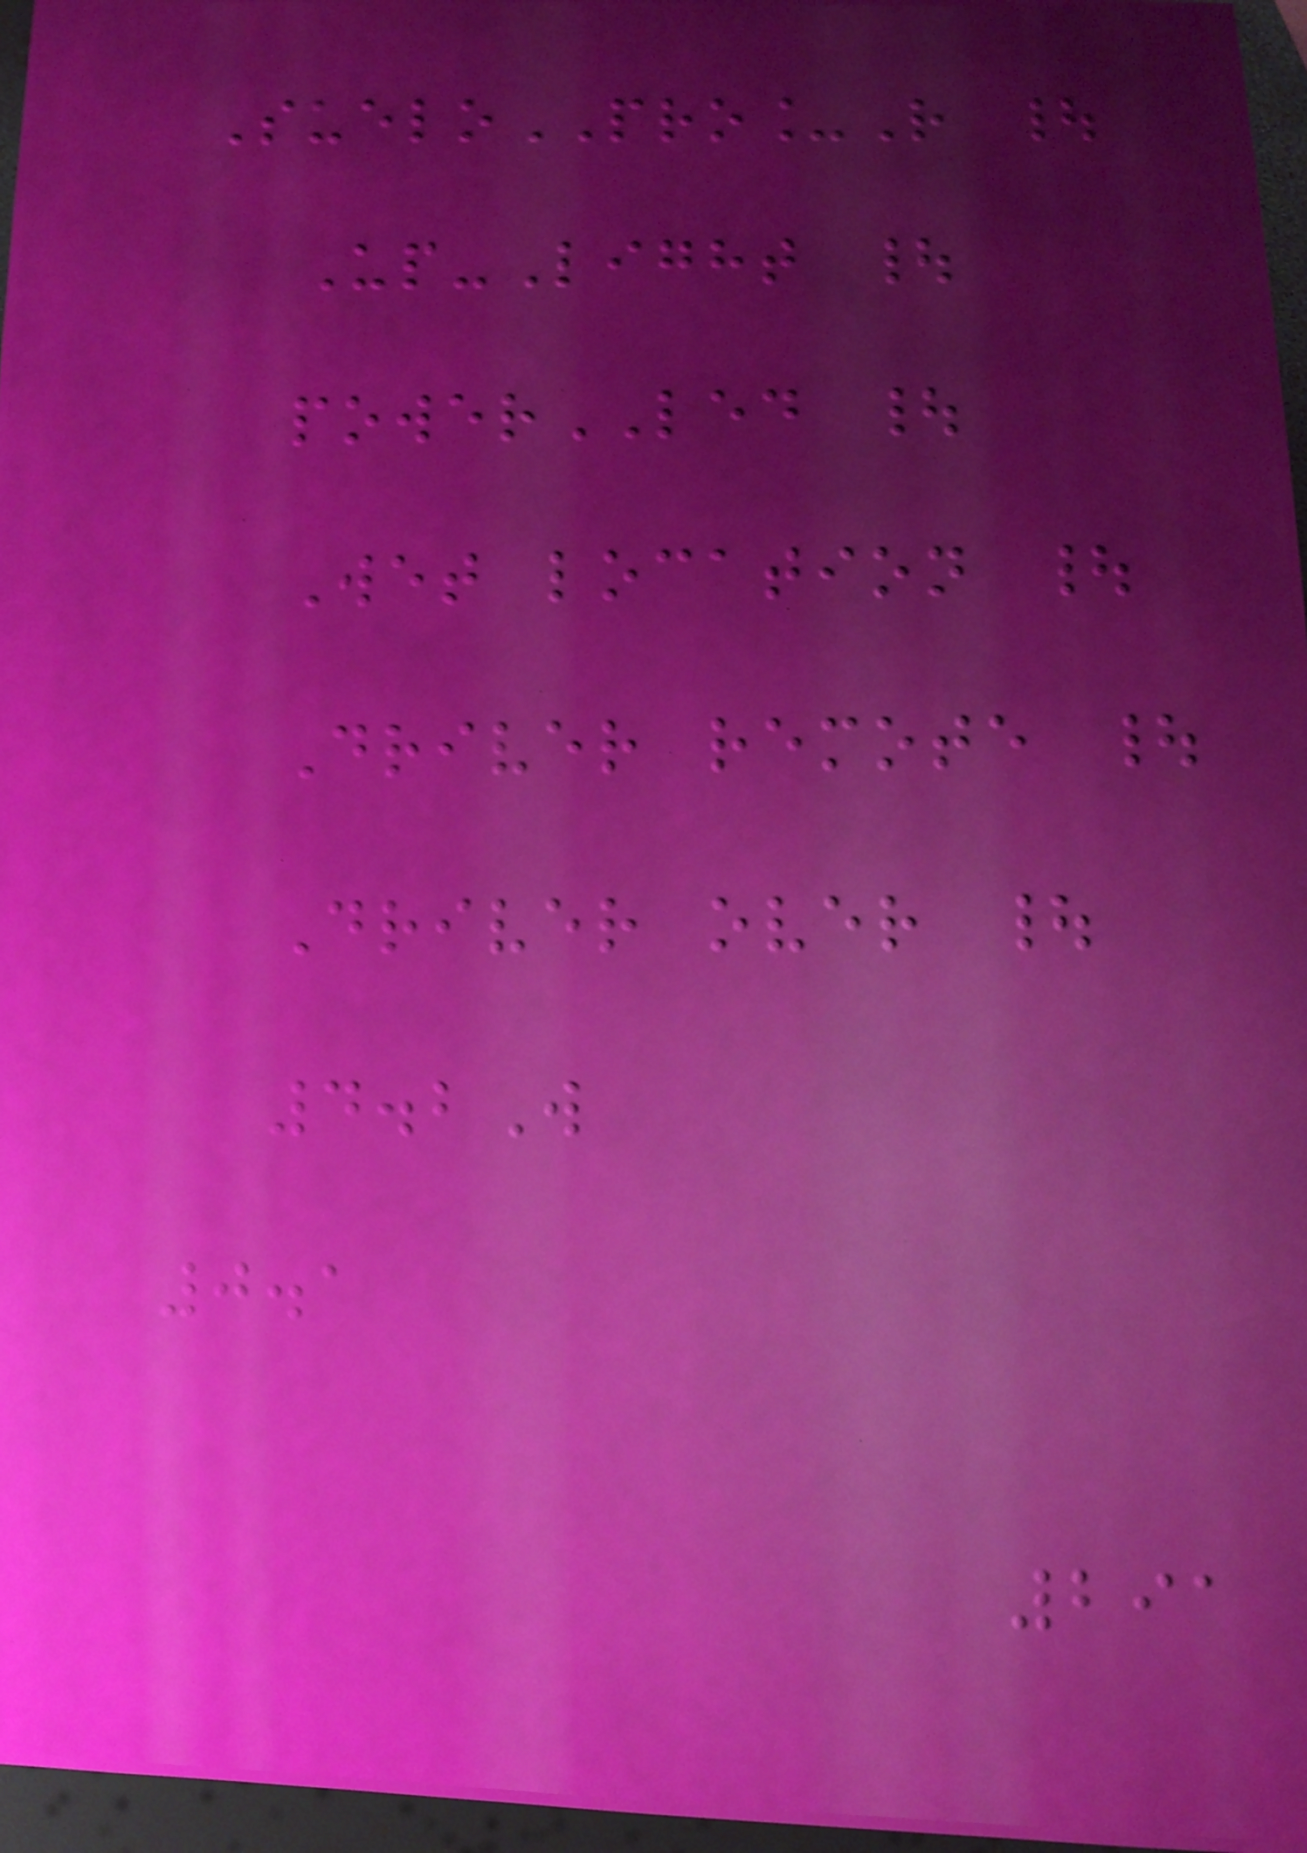SueloPRO_R |
Up-Light |
powerLED |
Wet location |
Driver remote |
Driver over |
4.2W
0.1
291
